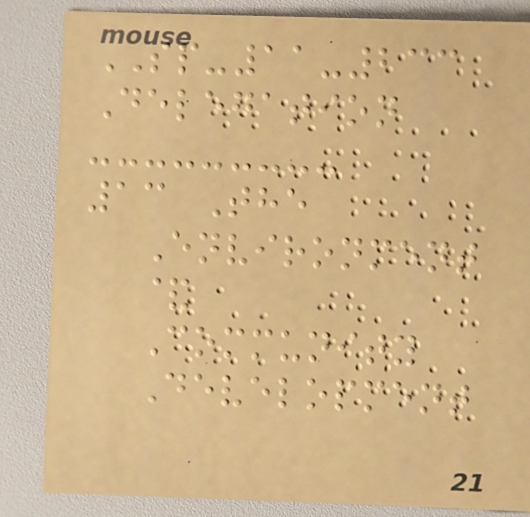SP-11-233
Delegation
13 The
Environment
&
Community
Development
